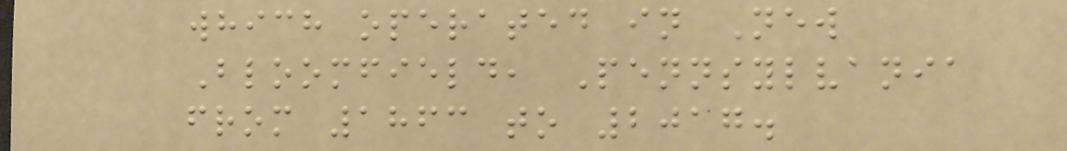which operated in New
Bloomfield, Pennsylvania
from 1863 to 2017.
